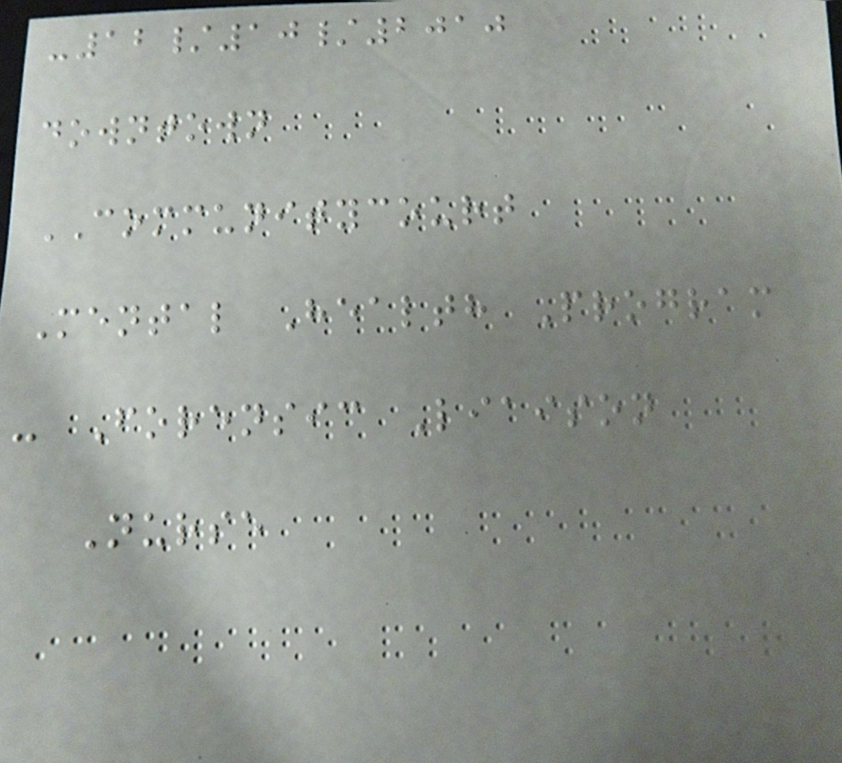-12/10/2010
downtown
COMMUNITYCOURT
Mental Health Program
- Forensic Liaison
Nurse
